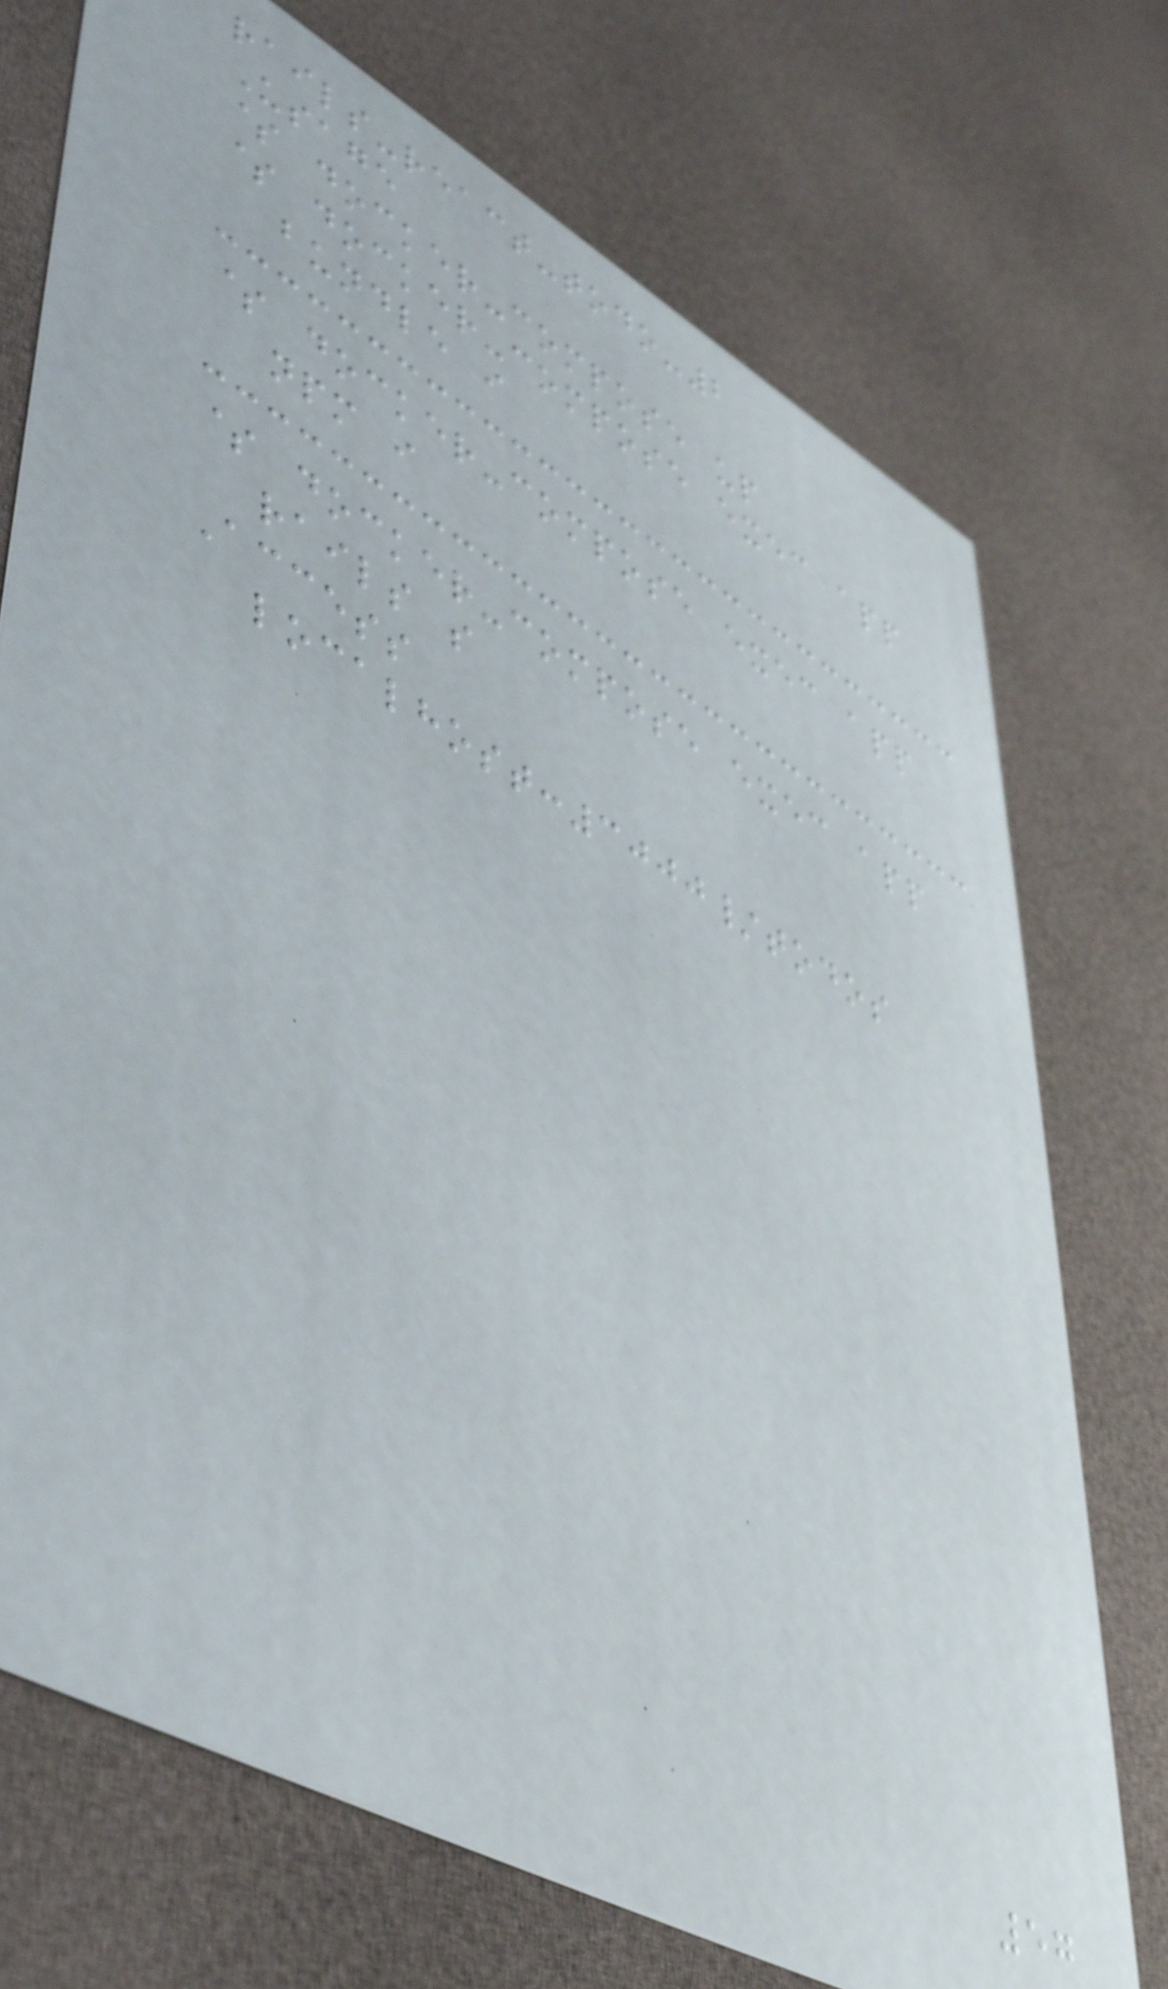rails-react-todo-2
Usage
$ docker-compose up
$ docker-compose exec app
bundle i
$ docker-compose exec app
npm i
$ docker-compose exec app
rails s
Access
localhost:3000/todos
57
